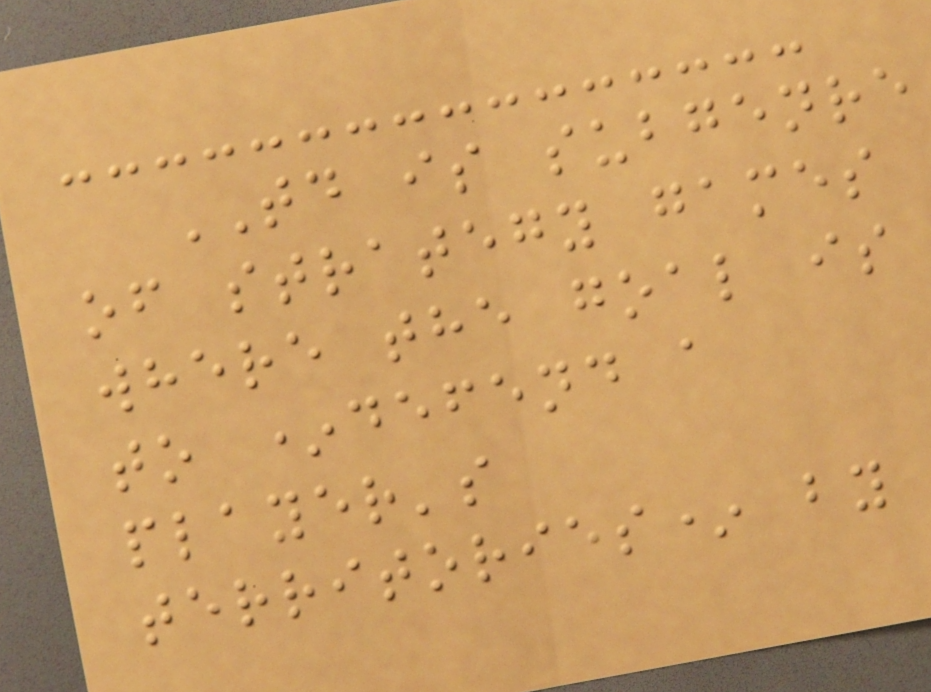TD is subgenre
of strategy games
where the goal is
to *defend a
player's
territories* by
